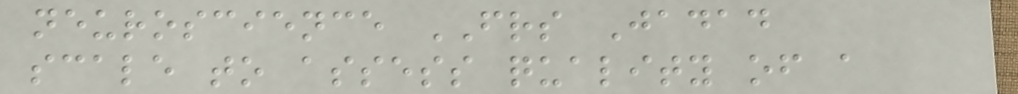neuroscience FRS Jadad
scale to assess quality of a
